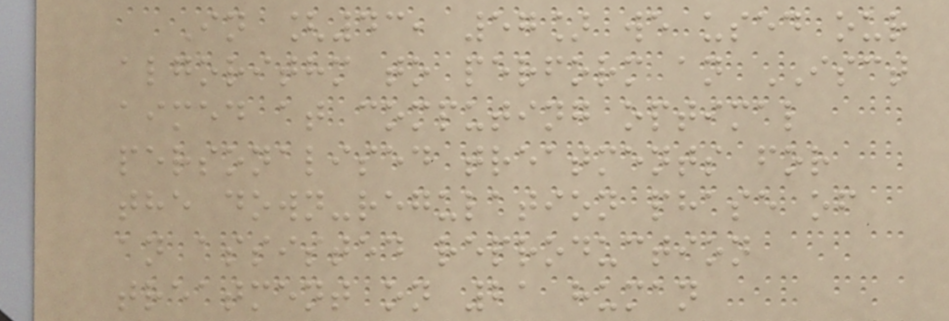In [43, 57] we used our
algorithm to perform an ISCT
aimed at computing optimal
personalised treatments for
the down-regulation phase of
an assisted reproduction
treatment on 21 human
